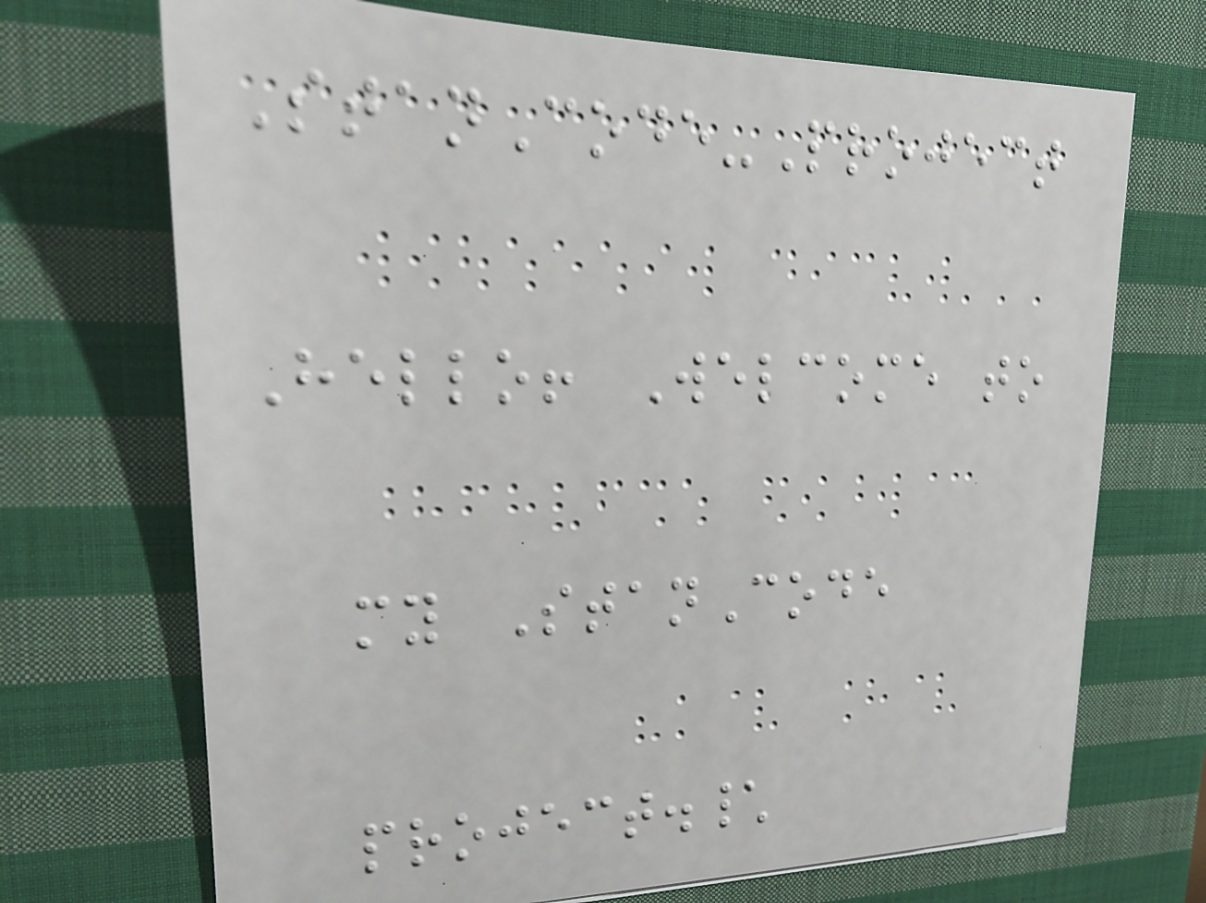StanCode-Project
Hello! Welcome to
my StanCode
project.\
